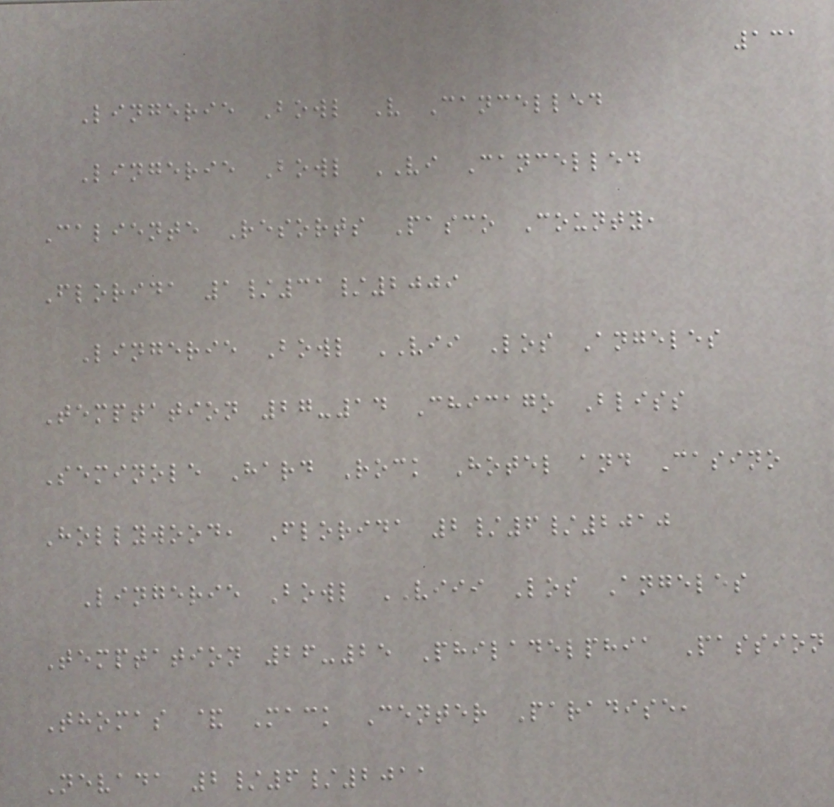131
Lingerie Bowl V Cancelled
Lingerie Bowl VI Cancelled
Caliente Resorts Pasco County,
Florida 1/31/2009
Lingerie Bowl VII Los Angeles
Temptation 27-14 Chicago Bliss
Seminole Hard Rock Hotel and Casino
Hollywood, Florida 2/6/2010
Lingerie Bowl VIII Los Angeles
Temptation 26-25 Philadelphia Passion
Thomas & Mack Center Paradise,
Nevada 2/6/2011
